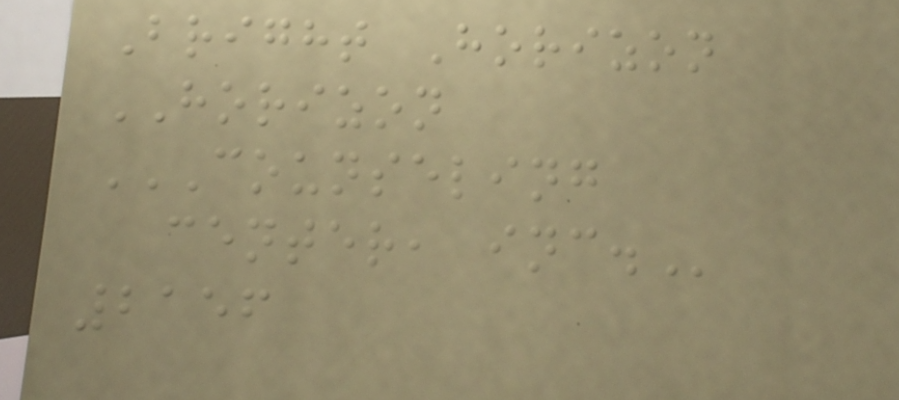Bright Horizon
HORIZON
COUNSELING
CENTER, INC.
2156
